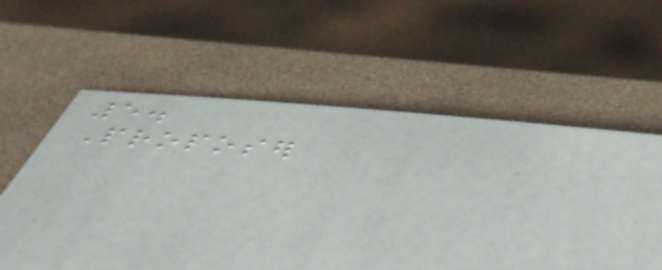5.
Proposer
